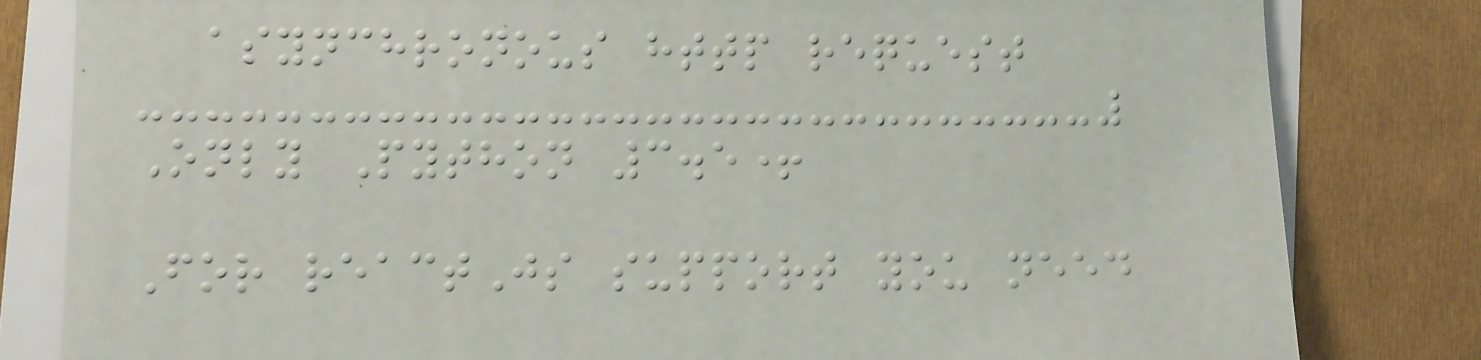asynchronous http request
Only Python 3.5+
For reactJs support you need
